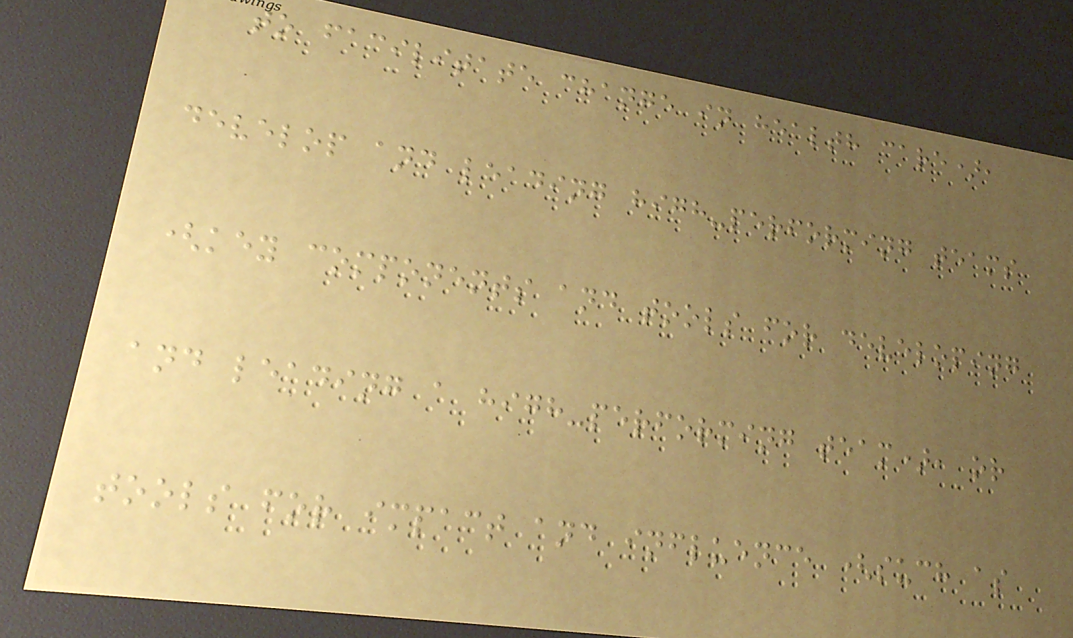to facilitate change in health care),
develop and leading high-performing teams
(key components and tools for developing
and leading a high-performing team), or
tools for impact and influence (such as
